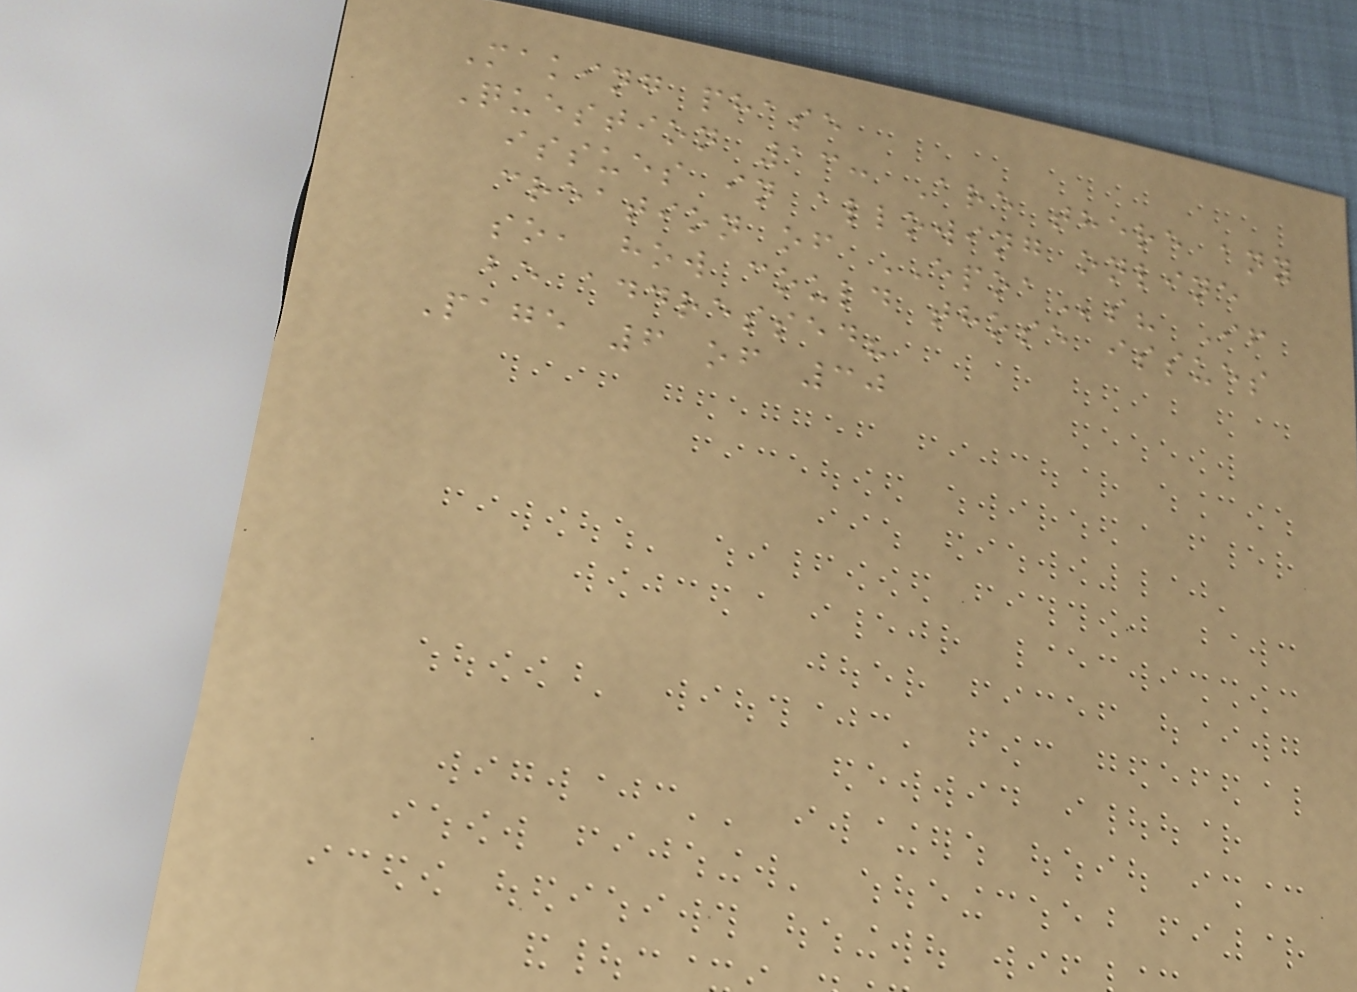Making phase
Question 13: Are there any
issues in allowing online
creation of EPOAs? If
so, how could those issues
be addressed?
Page 6 of 30
